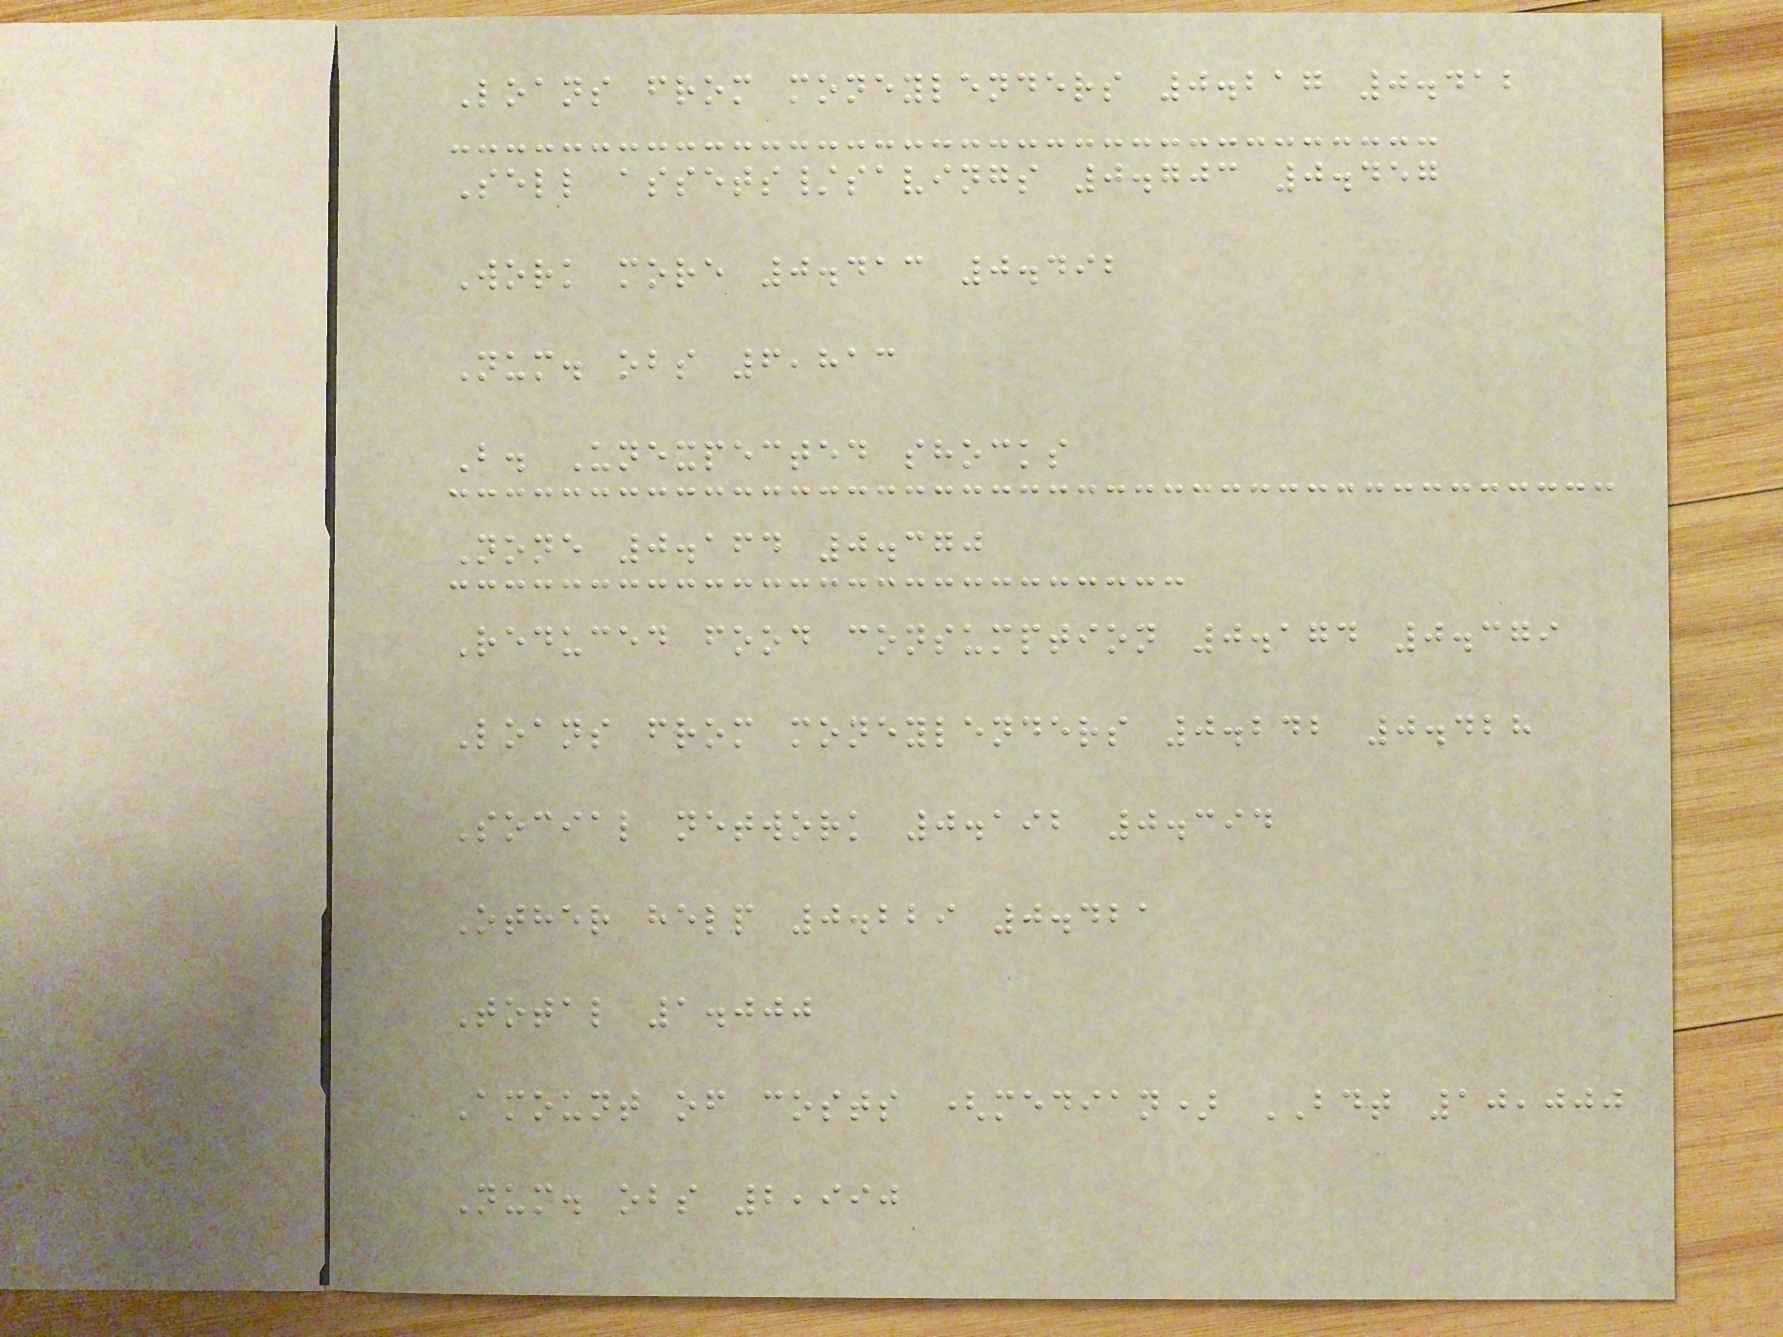Loans from moneylenders 0.217 0.412
Sell assets/savings 0.703 0.457
Work more 0.413 0.492
Num. obs 6,813
B. Unexpected shocks
None 0.164 0.370
Reduced food consumption 0.174 0.379
Loans from moneylenders 0.242 0.428
Social network 0.192 0.394
Other help 0.229 0.421
Total 1.000
Amount of costs (median) BDT 10,000
Num. obs 2,990
